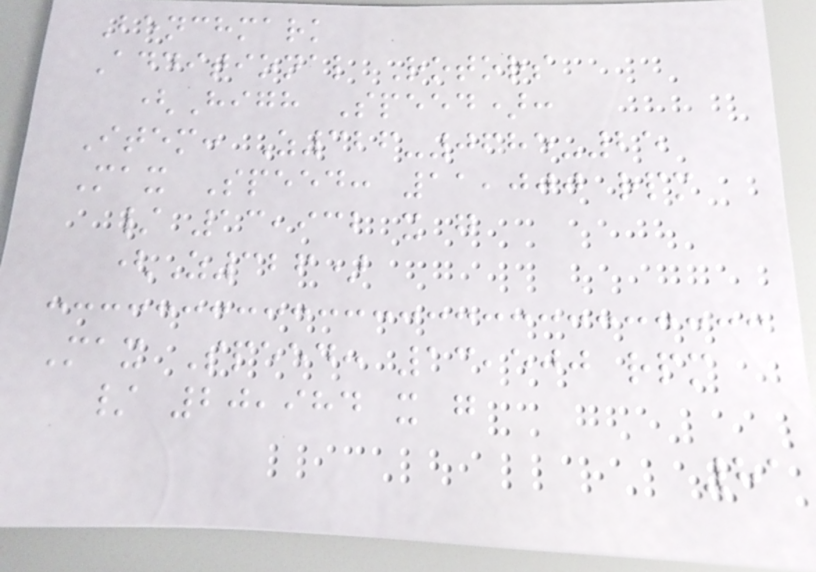Benchmark
Additional Rotors
(High Speed):
Item: Z326-0685-25
Max Speed: 11,000 rpm
/ 13,932 x g
(Z326)
Max Speed: 13,500 rpm
/ 20,984 x g
81
